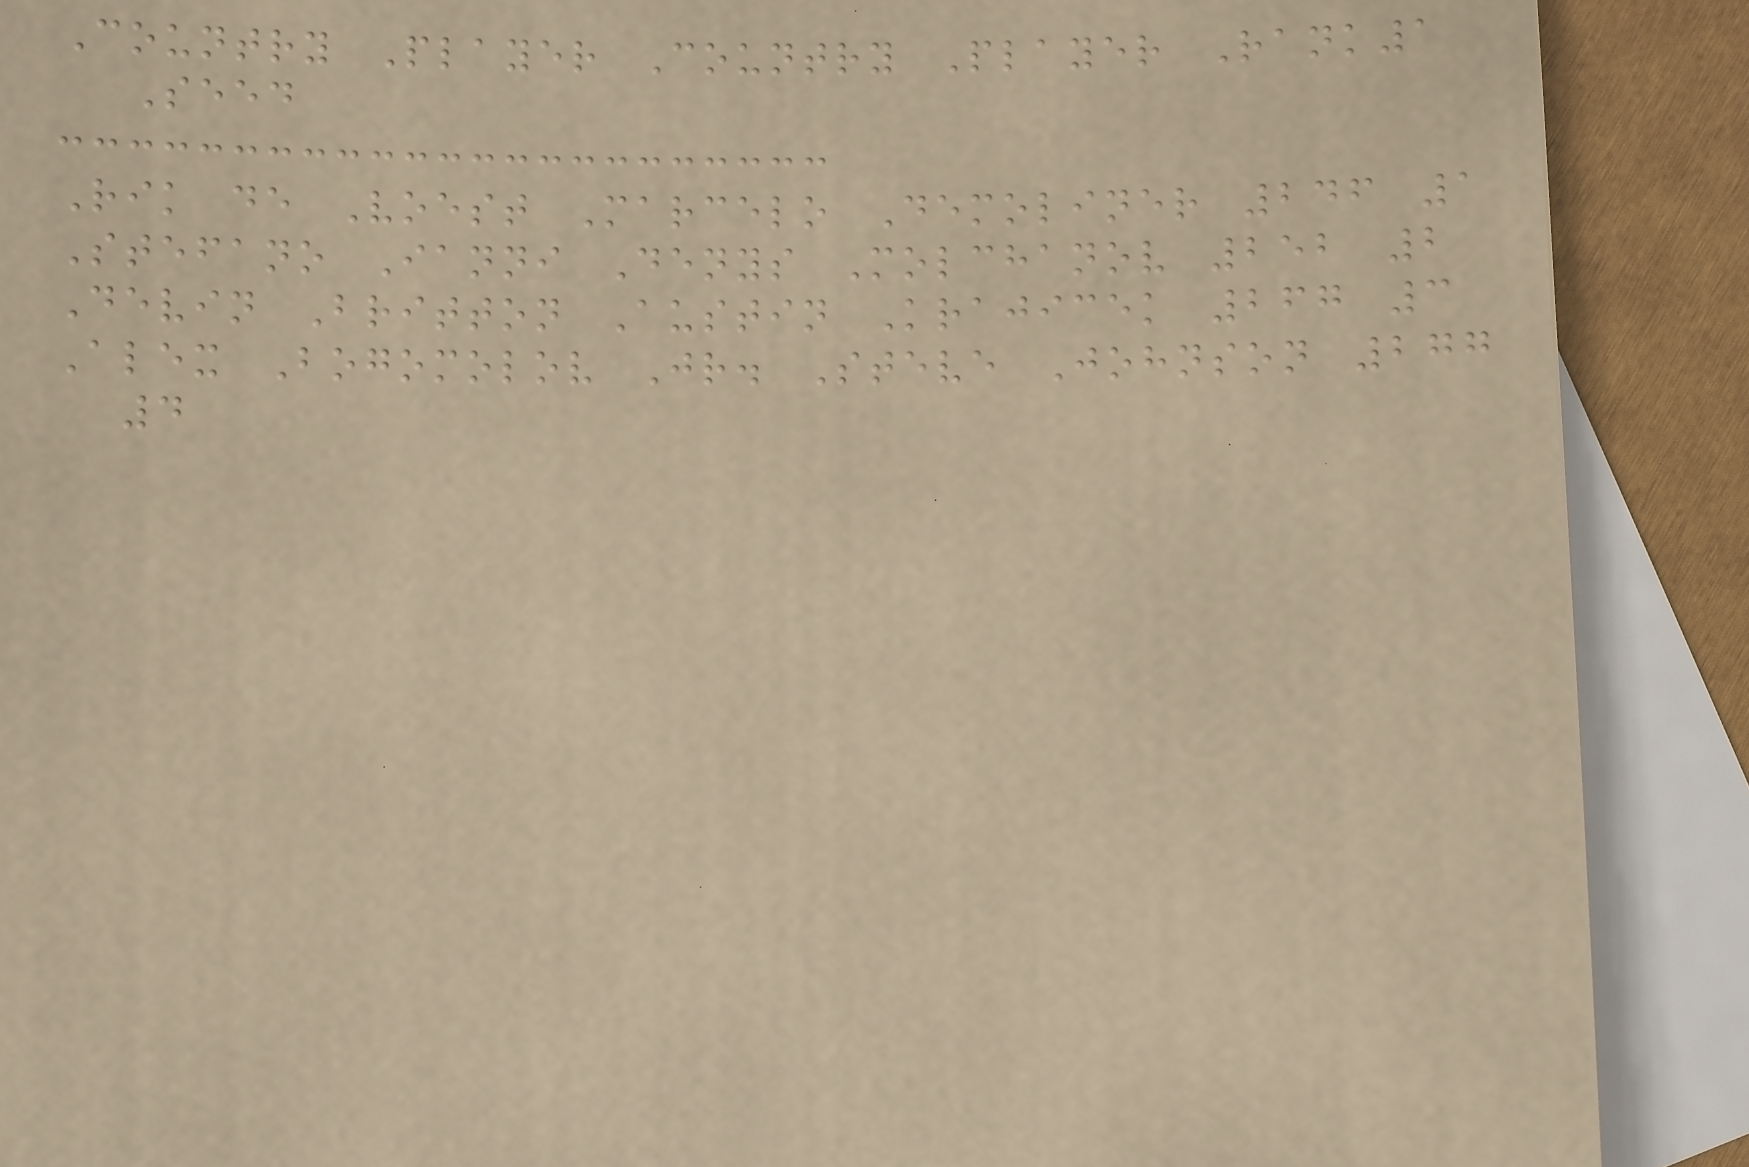Country Player Country Player Rank1
Seed
Rik de Voest Marcelo Demoliner 246 1
Stefano Ianni Denys Molchanov 252 2
Devin Britton Austin Krajicek 267 3
Alex Bogomolov Jr. Steve Johnson 277
4
